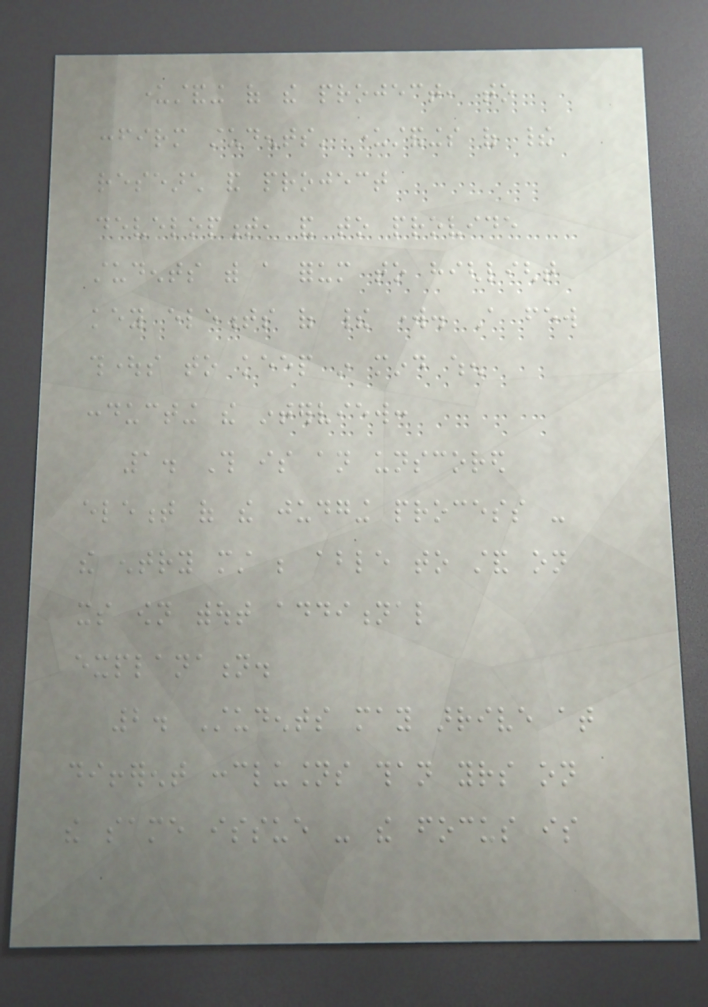understanding of the project, to
confirm students' understandings of their
research and project
development, and to provide
students with a forum to highlight
key elements of their work. A few
thoughts to keep in mind when
conducting the interview:
1. This is an unscored
element of the judging process -
the entry must be able to stand on
its own without additional
explanation.
2. Students may arrive at
different conclusions than yours on
the same issue - the focus is
